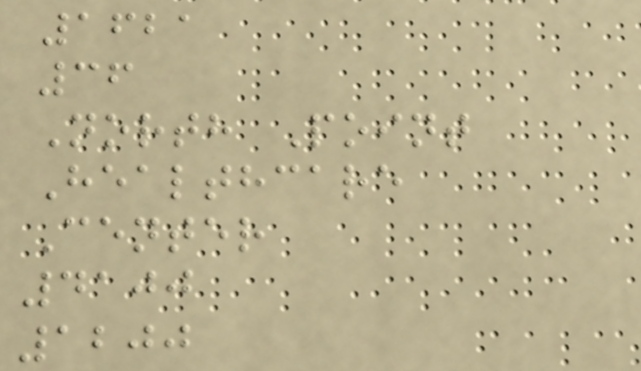1621
36
North Point
Healthcare
Center
4100
1200
